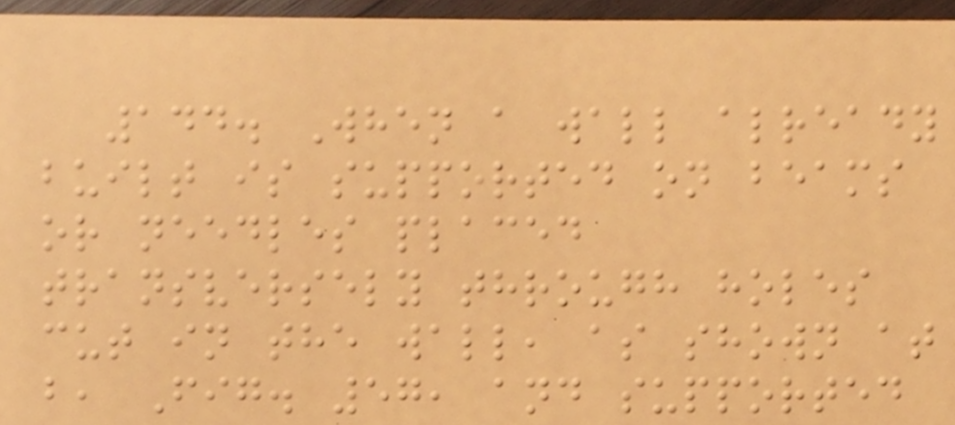144. When a wall already
built is supported on beams
or needles placed
transversely through holes
cut in the wall, as shown at
b, Fig. 57, and supported
